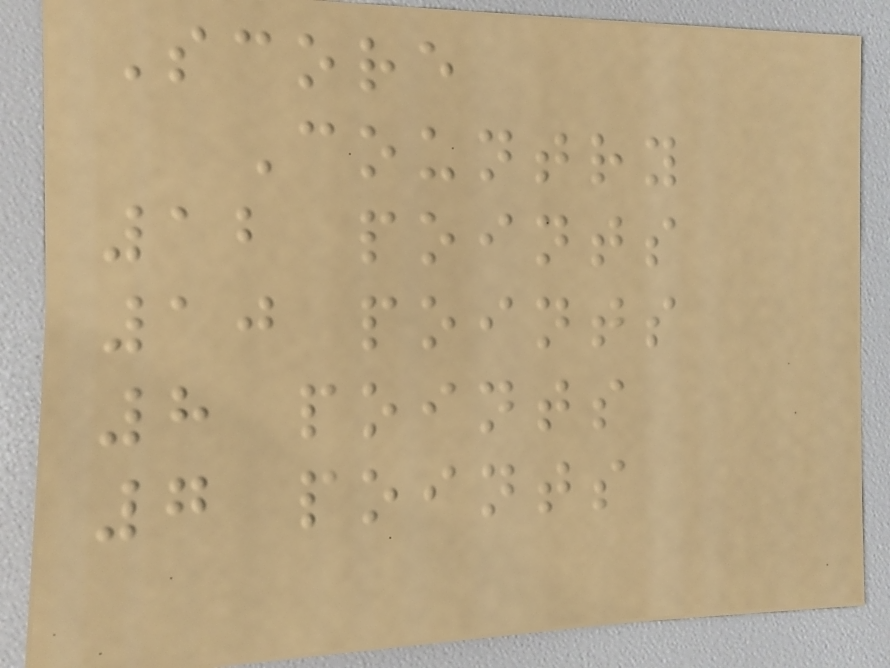Score
Country
12 points
10 points
8 points
7 points
